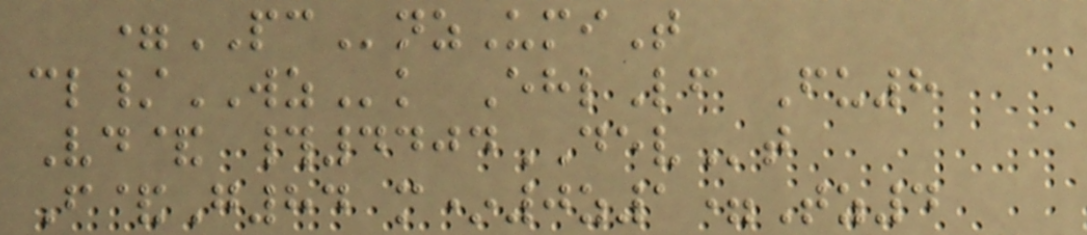=PCnzUmiT
cl/WZk EhlLf Fu8
Vd& #4404DEVt
F&G84 m*0z1=Tz4
